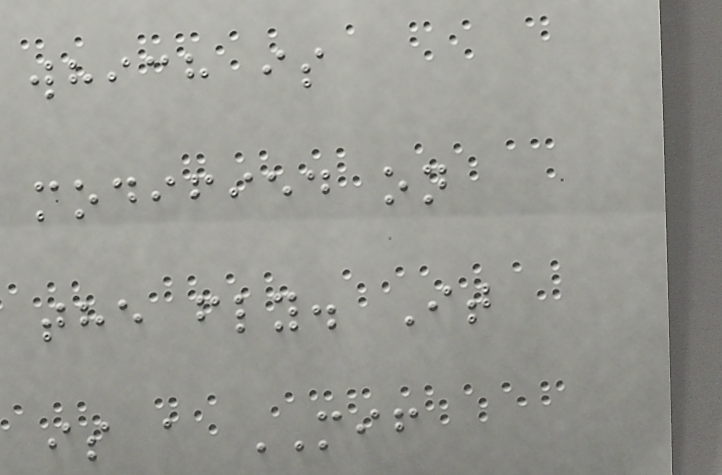which is
modified on
the fly. It
is a MIF
